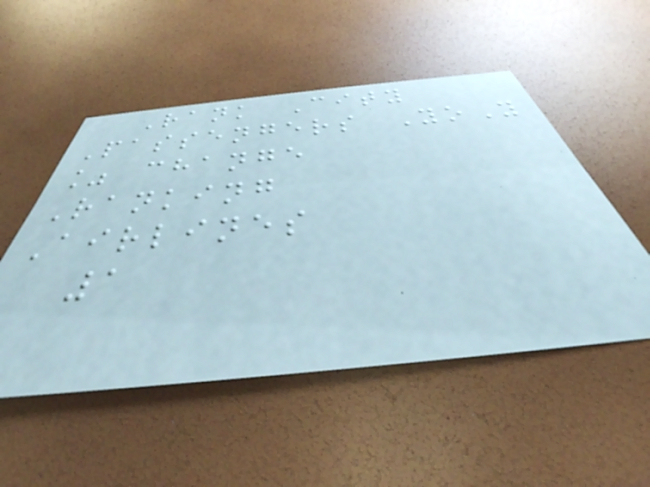Rank City
Passengers YoY
% change
Ranking
Airlines
1
